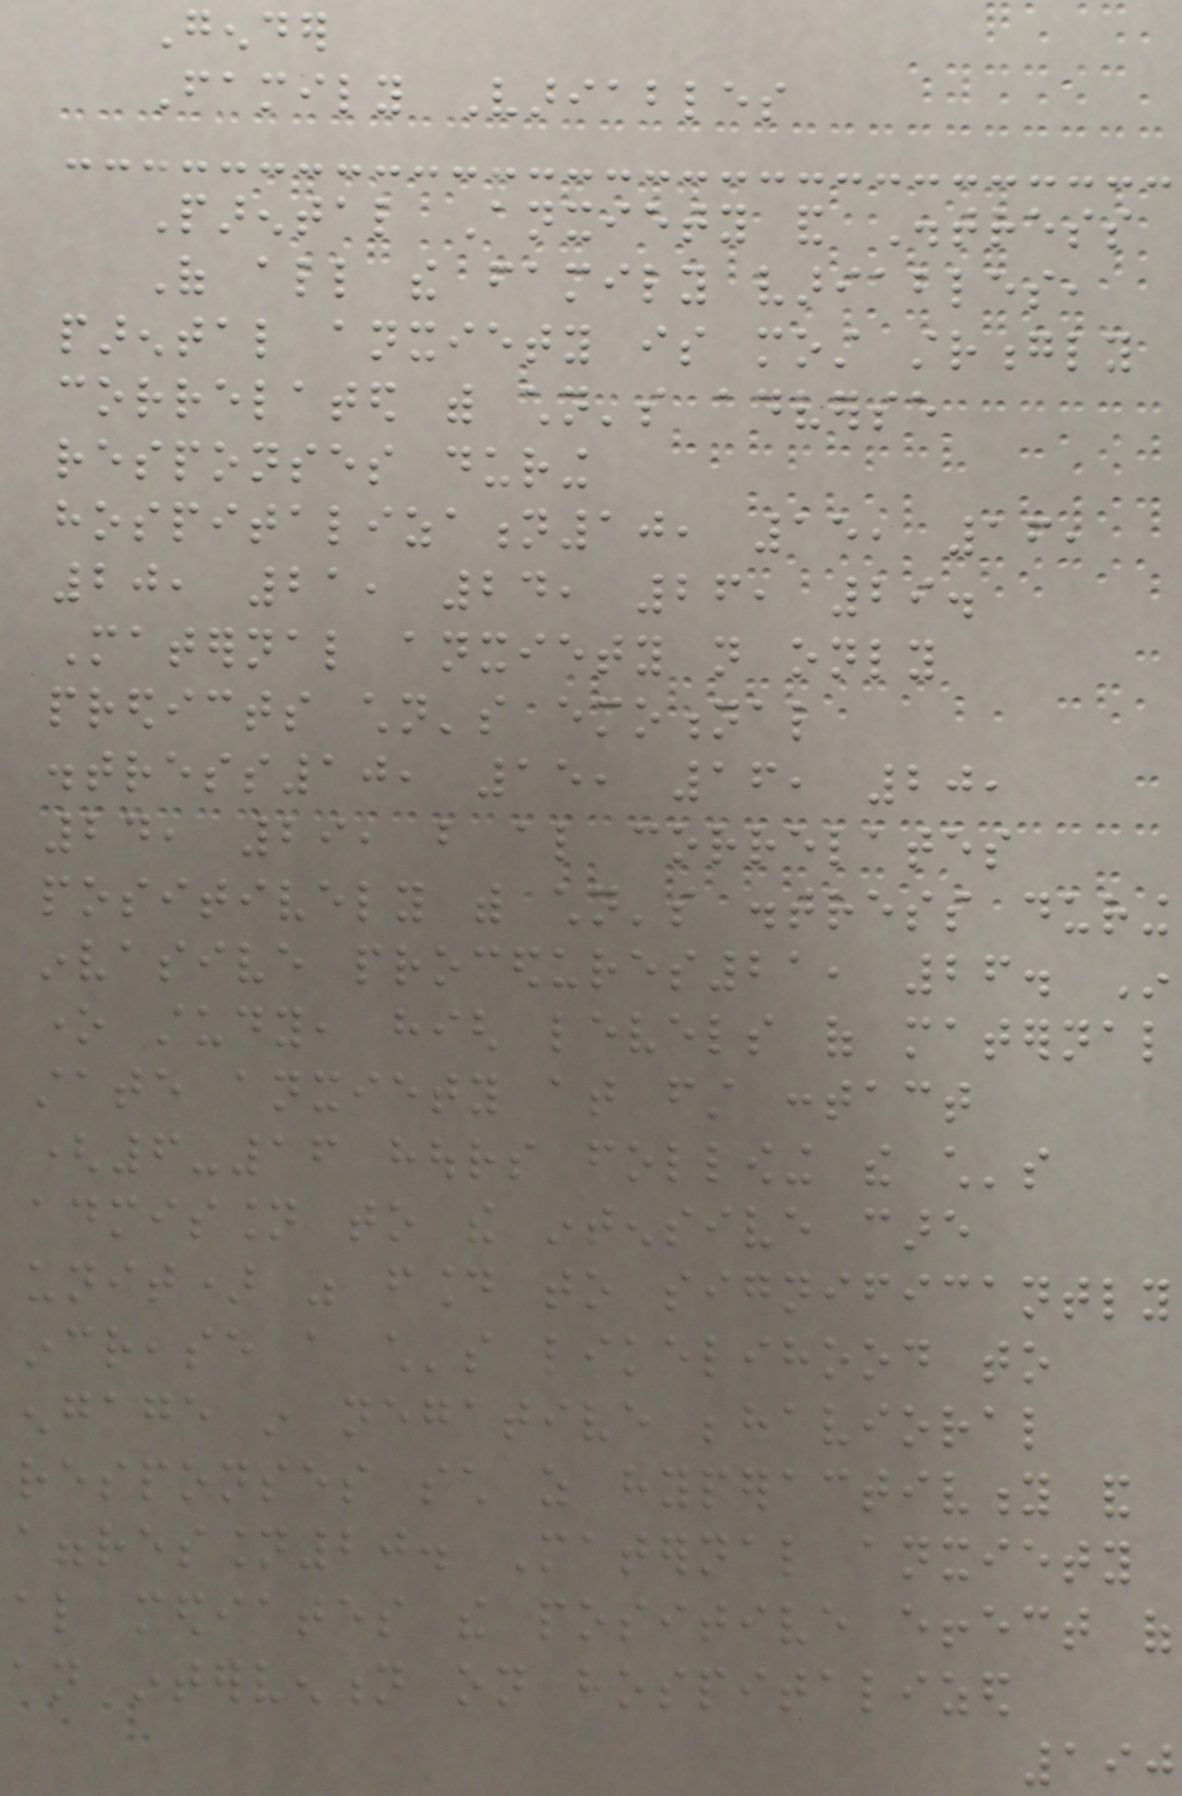Gender
Family Variables
Parental Anxiety and Distress
Of all the family variables,
parental anxiety is most strongly
correlated with children's adverse
responses during
hospitalization10, 15, 16,
20, 21, 24, 26, 29.
Maternal anxiety not only
predicts children's emotional
distress10, 15, 16, 20,
24, 29, but also correlates
positively with children's distress during
invasive procedures21, 26. In
one study, high levels of maternal
state anxiety at first contact
(6-16 hours following the child's
admission to the intensive care
unit) was found to significantly
increase a child's likelihood to
engage in negative behavioral
responses such as hyperactivity and
aggression20. Maternal anxiety
also mediates the positive effect of
an intervention on hospitalized
190
